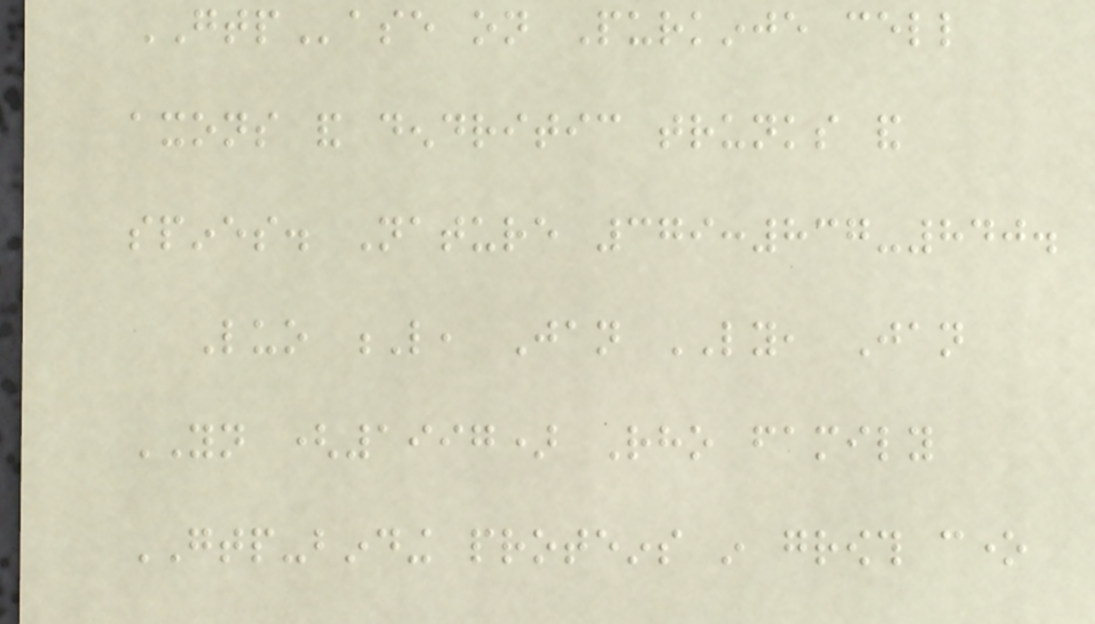GTPase on Purkinje cell
axons and dendritic trunks and
spines. Nature 379:837-840.
Luo L, Jan LY, Jan
YN (1997) Rho family
GTP-binding proteins in growth cone
